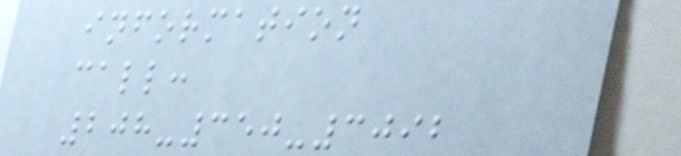information
call:
208-350-3092
